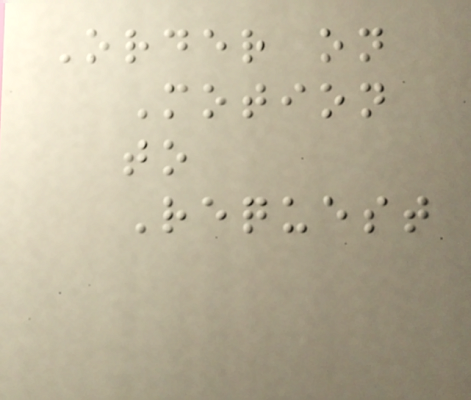Order on
Motion
to
Request
